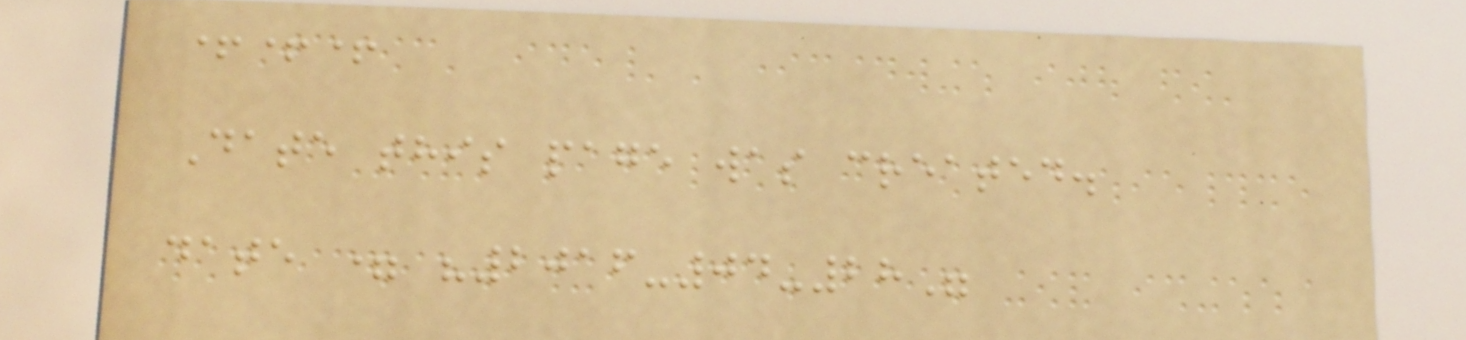+++
Date this page was created.
date = "2016-04-28"
